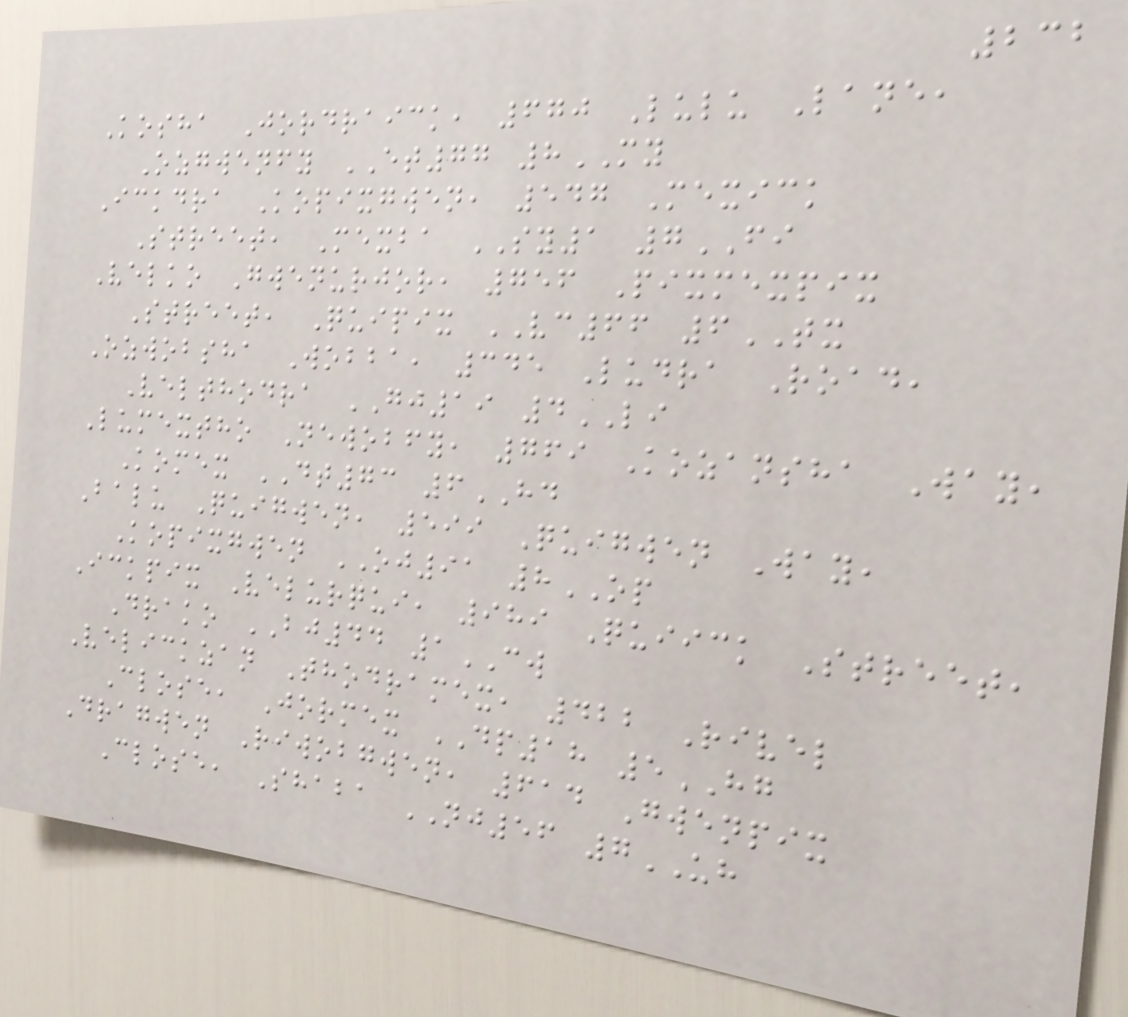232
Kosha Jordraick, 670 Lulu Lane,
Ozgwenfy ET77 8MY
Ickdra Kopixgwen, 547 Mexick
Street, Mexba SY1 7FI
Velko Gwenurjor, 756 Pixmexpix
Street, Quipix VC66 6TX
Ozwobsha Wobba, 345 Ludra Road,
Velthodra GJ19 4LI
Lumextho Newobfy, 769 Kozansha Way,
Komex DT73 6HD
Balu Quigwen, 599 Quigwen Way,
Kopixgwen OJ91 8OP
Ickpix Velurqui, 989 Quiick Street,
Drako BJ44 1CW
Velickzan Thodramex, 422 Rivel
Close, Jormex DP18 5HG
Dragwen Riwobgwen, 614 Gwenpix
Close, Shaba NJ56 7UH
